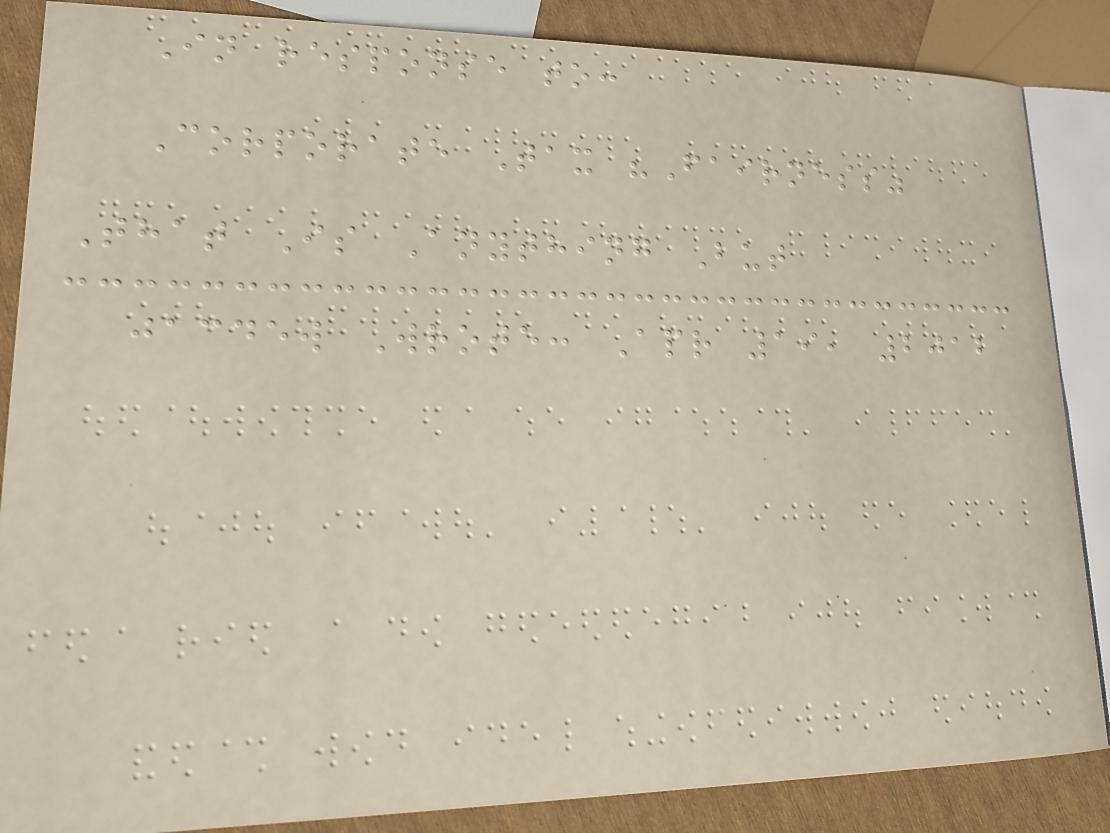In response to:
Corporate Tax "Fairness"
That Is Anything But
jacdew Wrote: Apr 19, 2012
